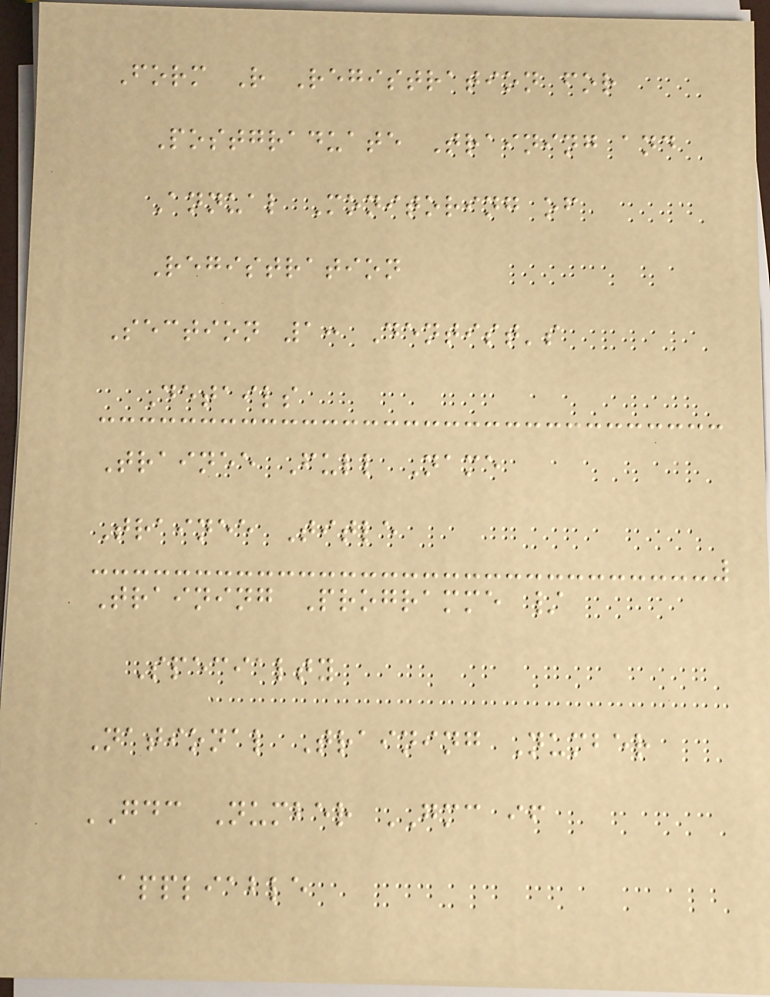Form R Registration for
Postgraduate Training and
Annual Monitoring of
Registration
Section 1: Dentist's
Details
Trainee Full Name
Trainee Title
Training Programme /
Specialty
National Training Number
GDC Number GMC if
appliable
